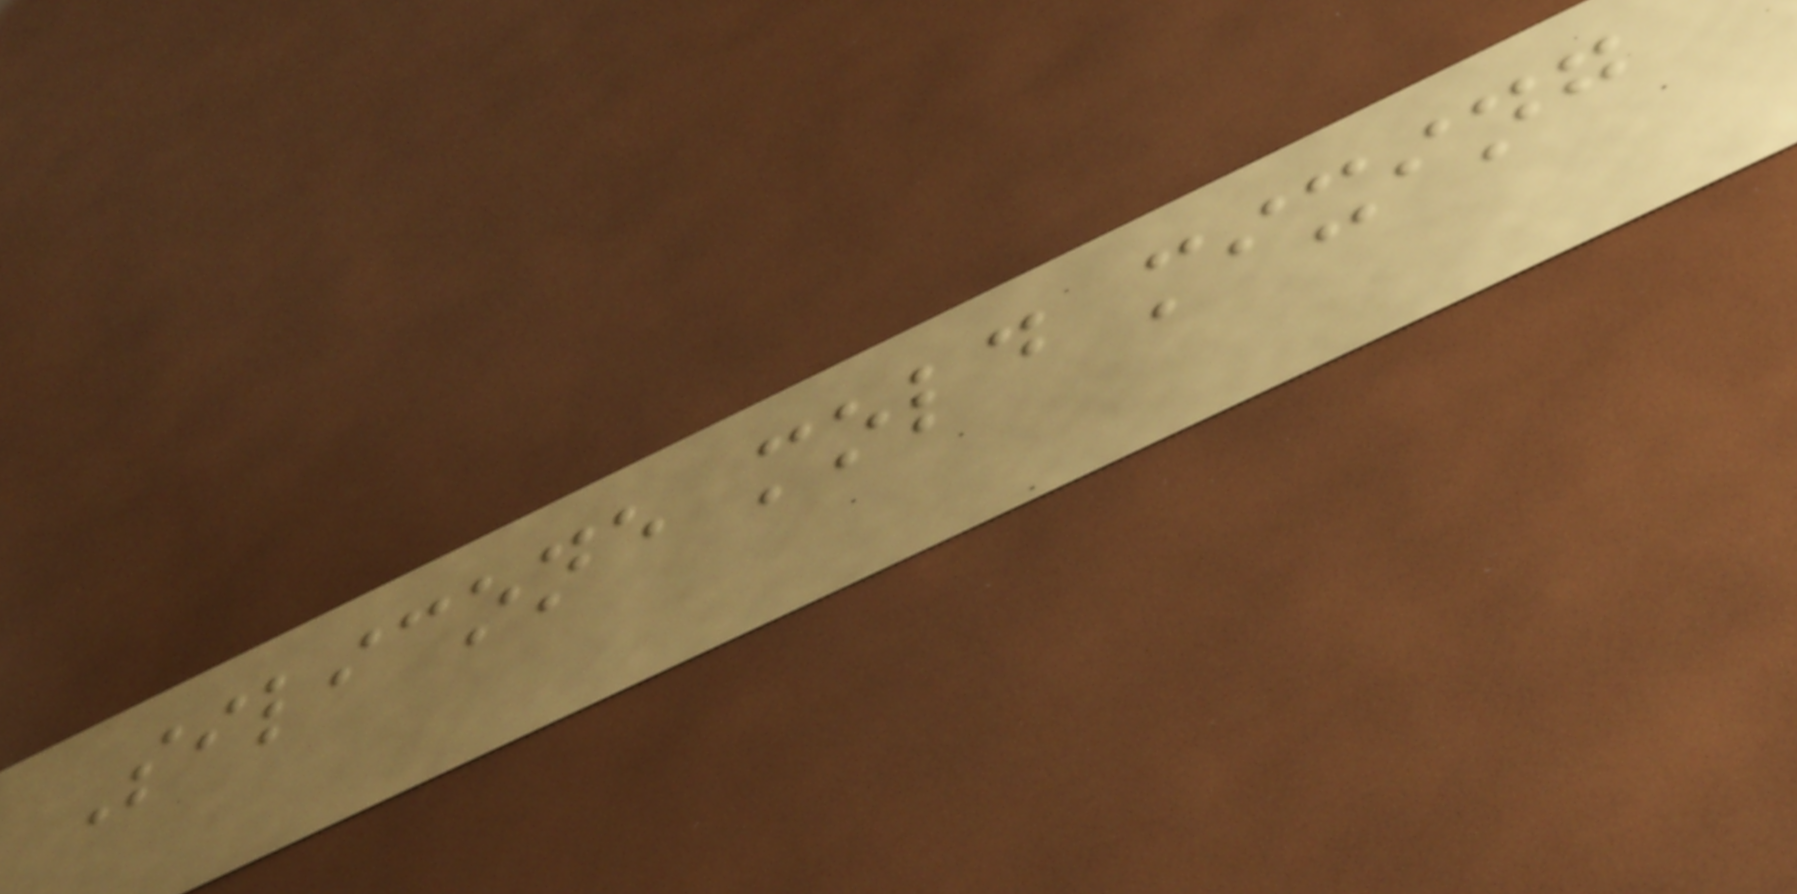Silicone mold mixing
